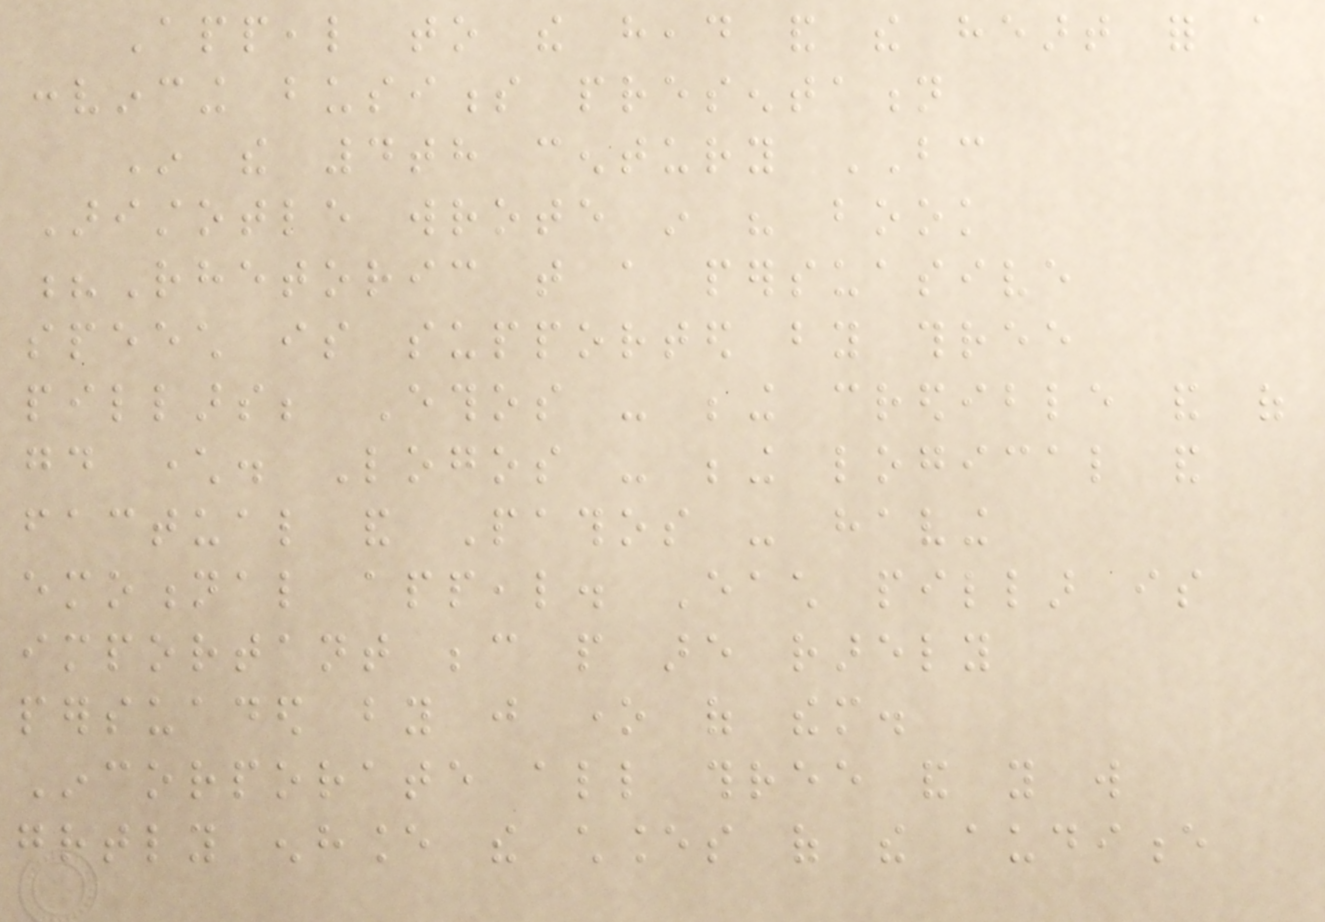Appeal to the head and the heart for a
convincing business presentation
In the 4th century BC
Aristotle wrote in his book
?Rhetoric that a persuasive
speech is supported by three
pillars; Ethos - being credible and of
good character. Logos - being logical and
factual and Pathos - having
emotional appeal. Each pillar is
important because people are rarely
persuaded by just one of them.
Incorporate all three and you will
greatly enhance the chances of the audience
